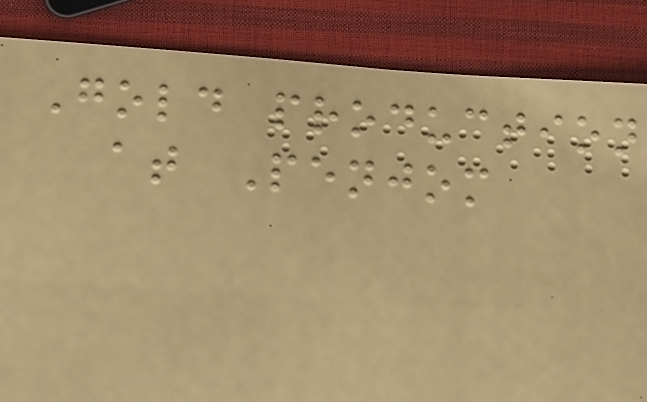Gold production
at Penjom
